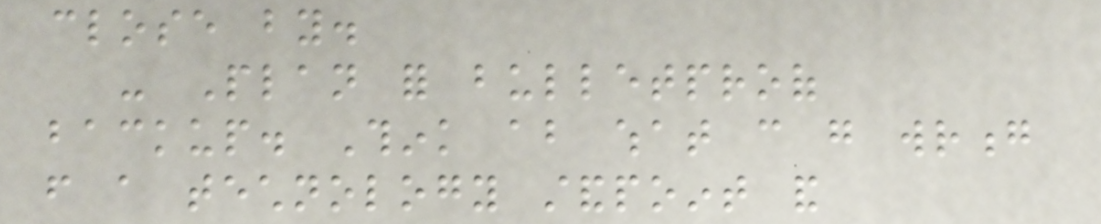close by.
- Plan for bulletproof
backup. Think about what can go wrong
from a technology standpoint and
